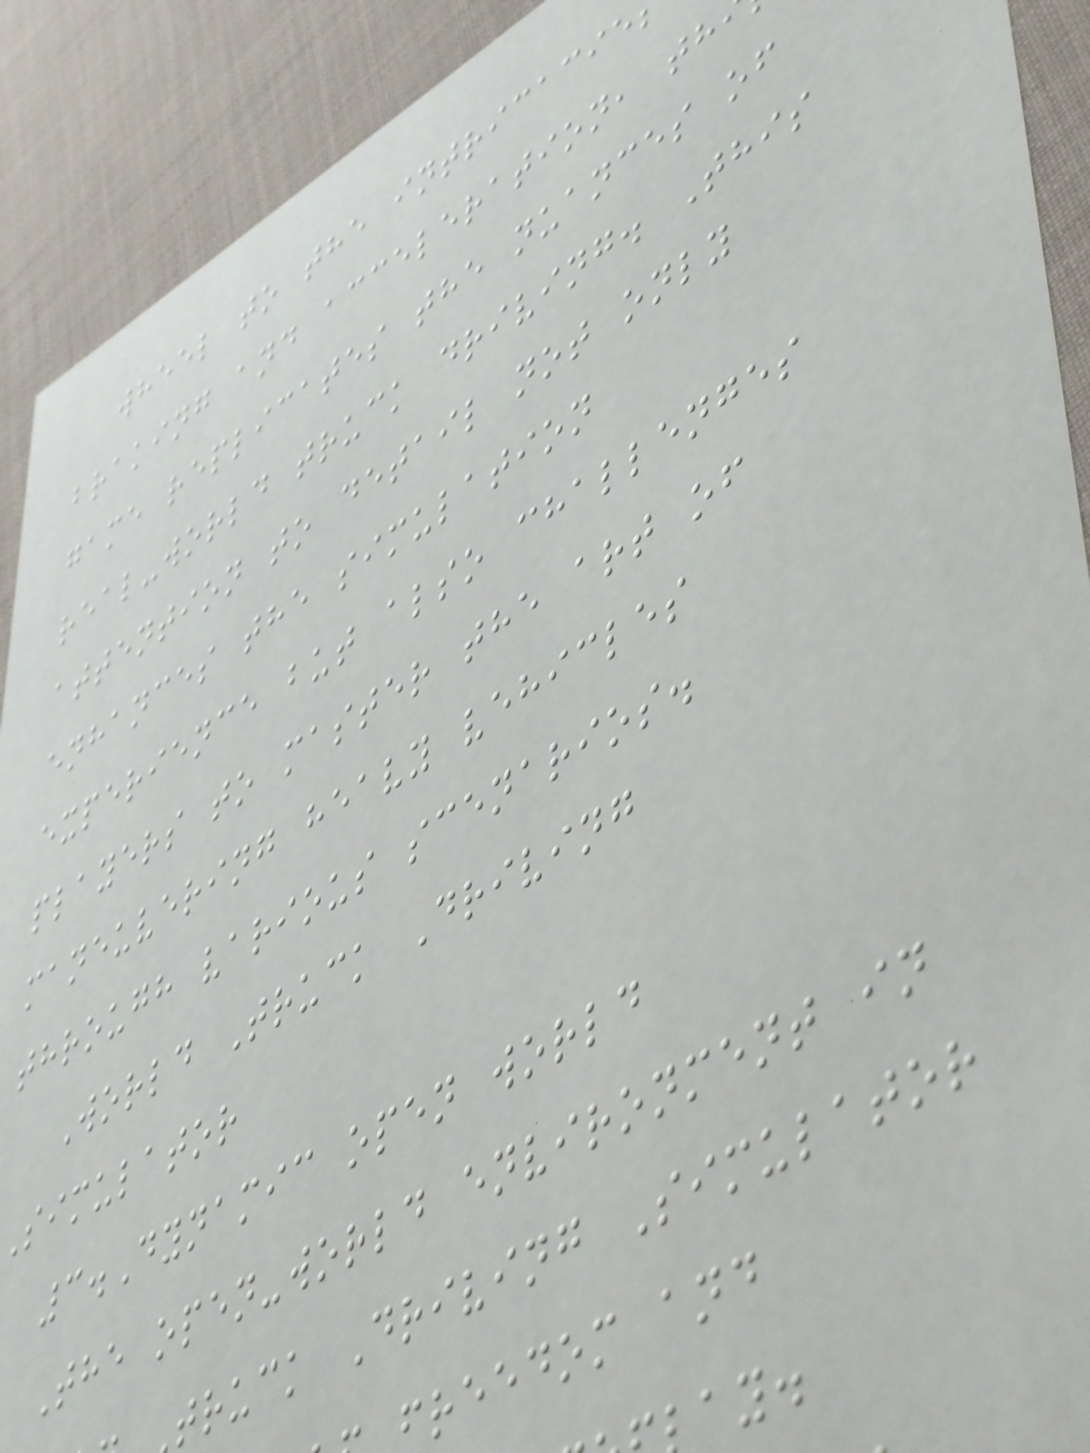wheel to the intricacie
braking and acceleration, th
game replicates the nuances of
real-world truck driving. This
attention to detail not only
enhances the simulation
experience but also challenges
players to master the art of
maneuvering heavy vehicles
through various scenarios.
World Truck Driving
simulator
3.Dynamic open world
The open-world environment in
truck Driving Simulator
freedom and
